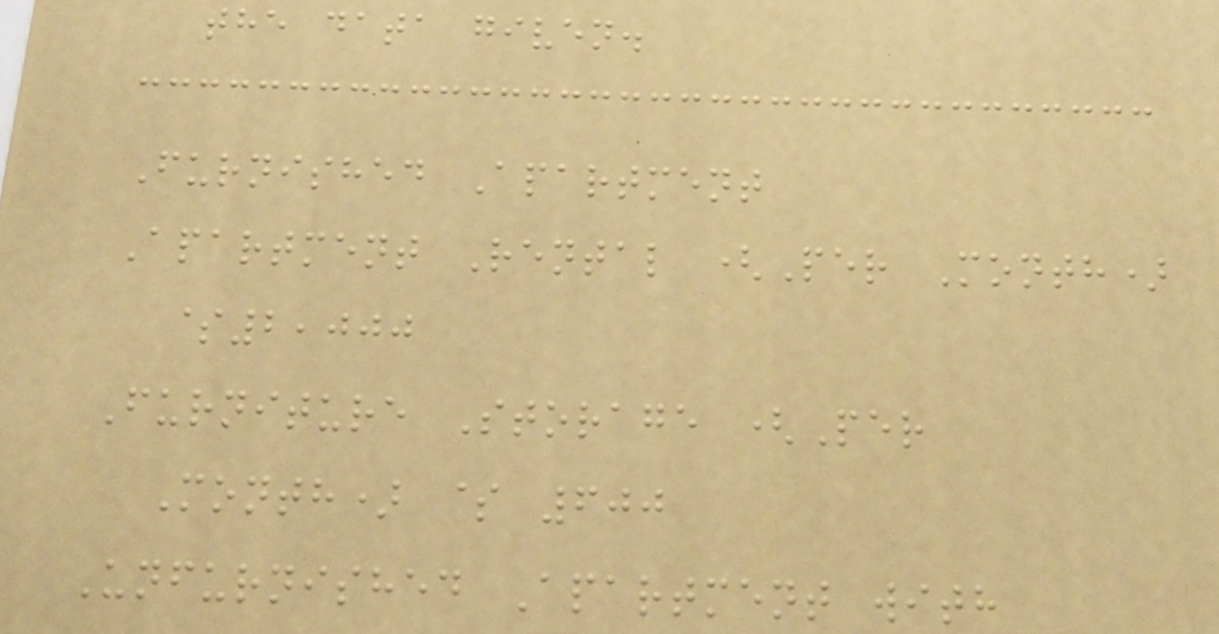the data given.
Furnished Apartment
Apartment Rental (Per Month)
$2,000
Furniture Storage (Per
Month) $ 600
Unfurnished Apartment with
